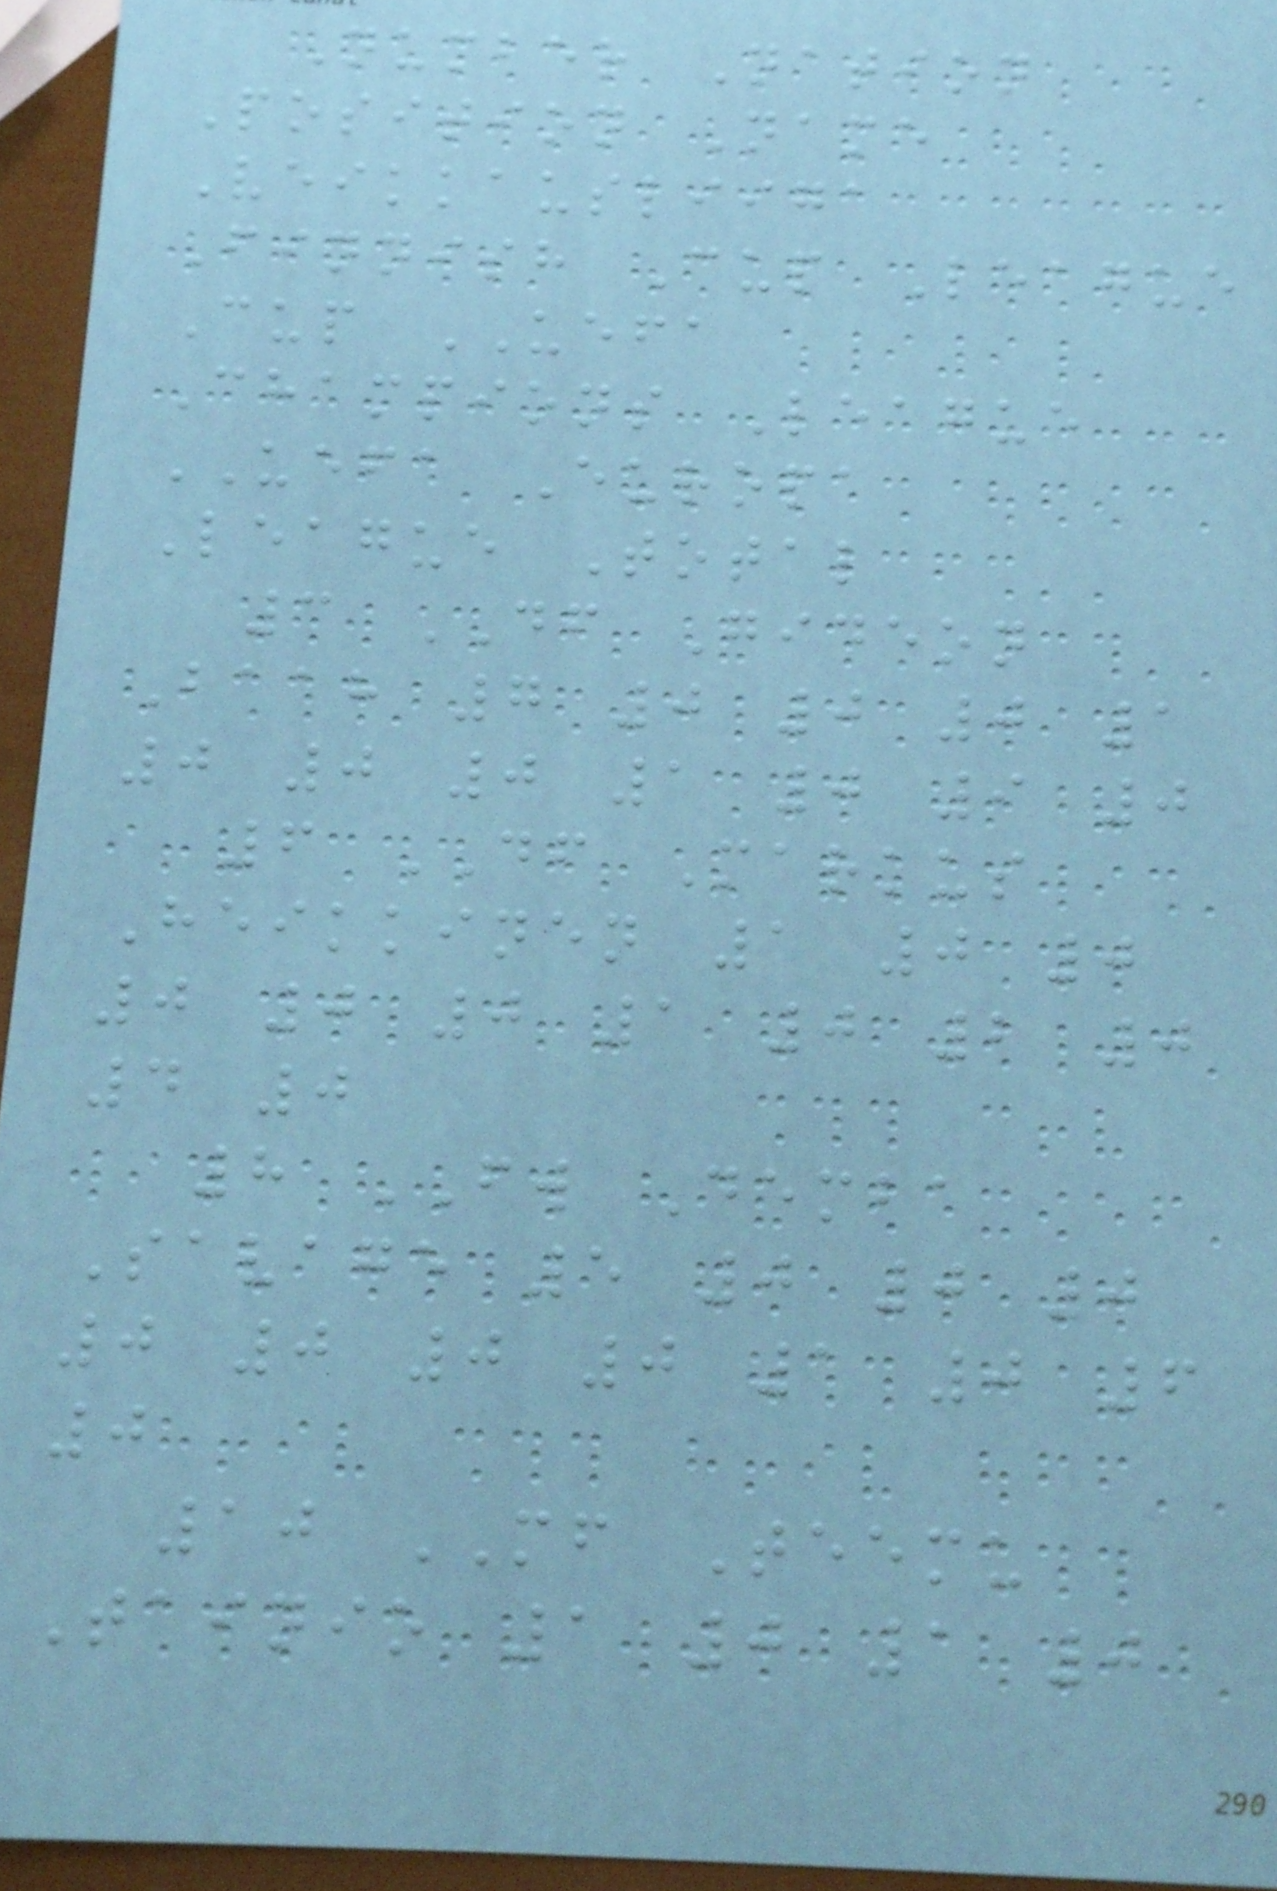Number Nation
Position Name
Veikkausliiga
Finnish Cup League
Cup UEFA
Champions League
UEFA Europa
League Total
3 DF Gideon
Baah 7 0 0 0 1
0 0 0 1 0 9 0
6 DF Markus
Heikkinen 1 0 0
0 0 0 1 0 2 0
4 0
8 FW Demba
Savage 5 0 0 0
0 0 0 0 1 0 6
0
10 MF Teemu
Tainio 1 0 1 0
